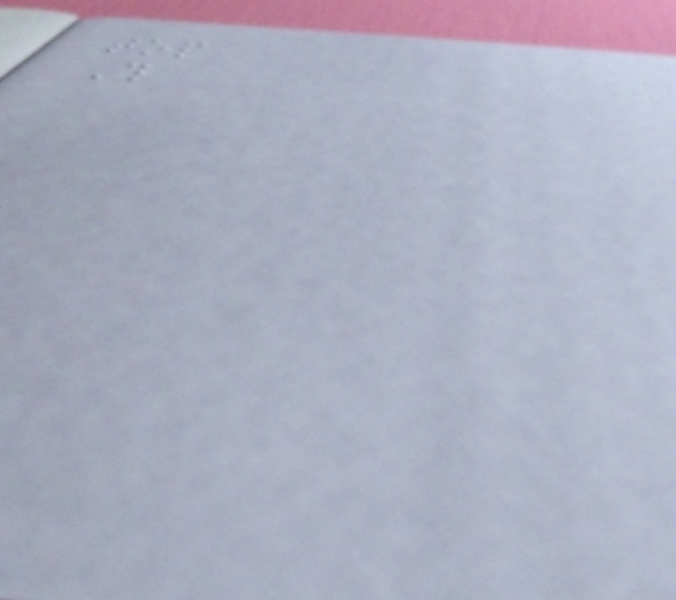top
This
